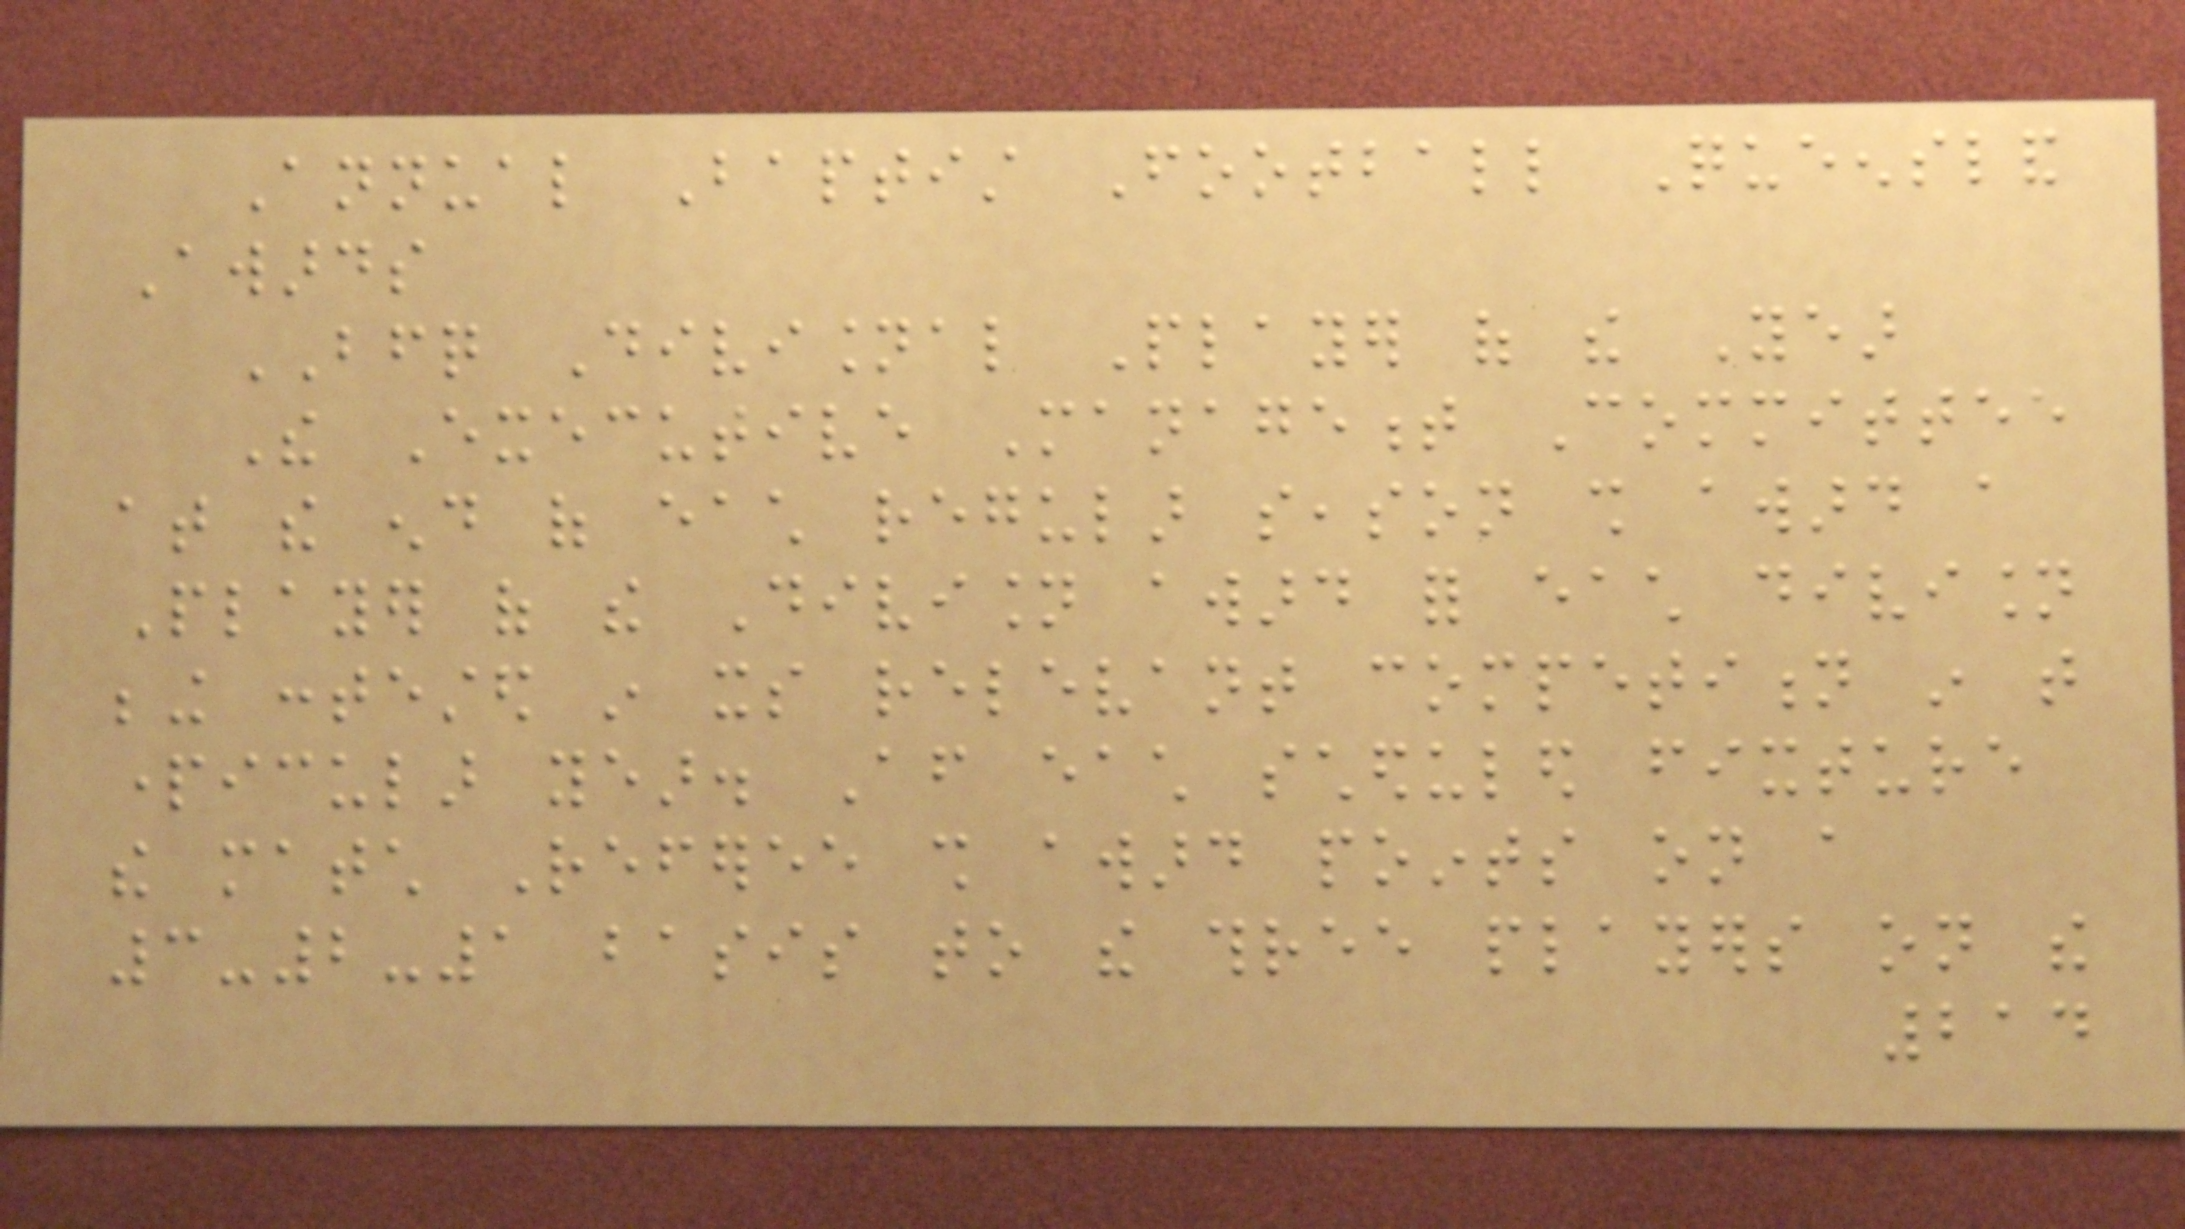Annual Baptist Football Queensland
Awards
BFQ Divisional Player of the Year
The Executive Management Committee
at the end of each regular season shall award a
Player of the Division award for each division
being contested in its relevant competition in that
particular year. After each scheduled fixture
the match Referee shall award points on a
3-2-1 basis to the three players on the
214
